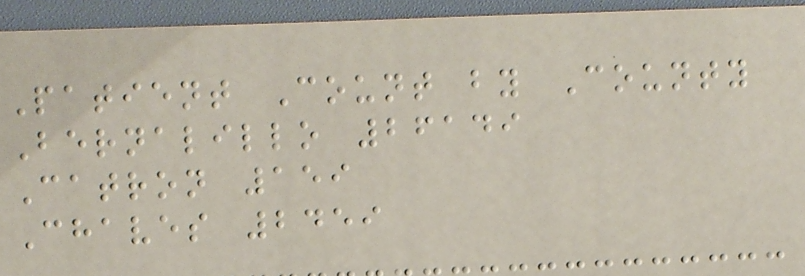Patient Count by County
Bernalillo 26149
Catron 159
Chaves 2459
